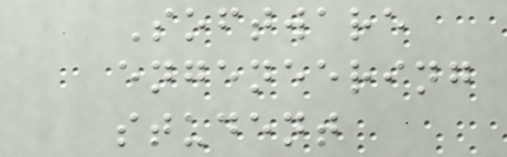Software
engeneering
student
